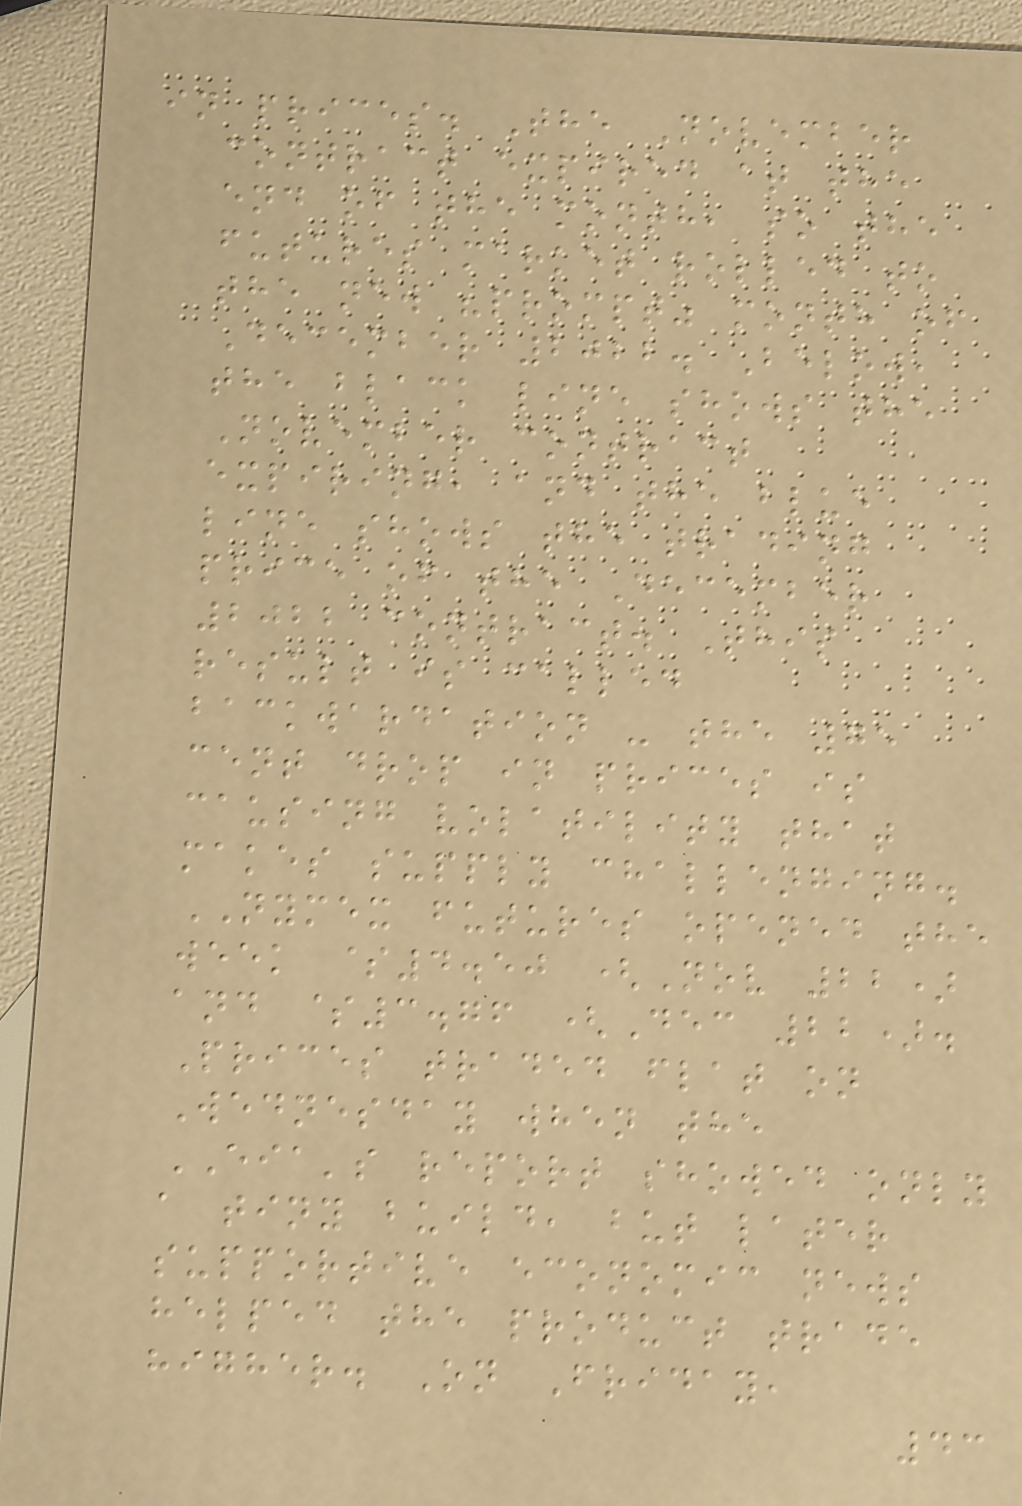in prices. The November
contract expired at the
end of the month, so the
futures market rolled to
the new "prompt" month of
December 2022. Below,
the black line shows the
November contract
expiring, and the blue
line shows the trading
price of the December
2022 contract. This
result is called
backwardation - the 75
cent drop in prices is
causing volatility that
makes supply challenging.
NYMEX futures opened the
week $4.50 (Nov 22)
and $3.76 (Dec 22).
Prices traded flat on
Wednesday when the
EIA's report showed only
a tiny build, but later
supportive economic news
helped the product trade
higher. On Friday,
43
